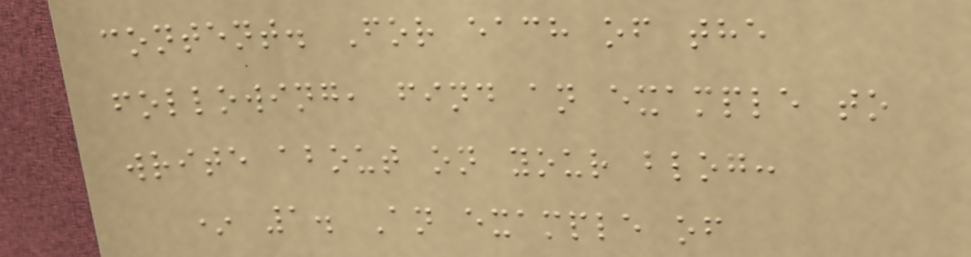content. For each of the
following, find an example to
write about on your blog:
* 1. An example of
